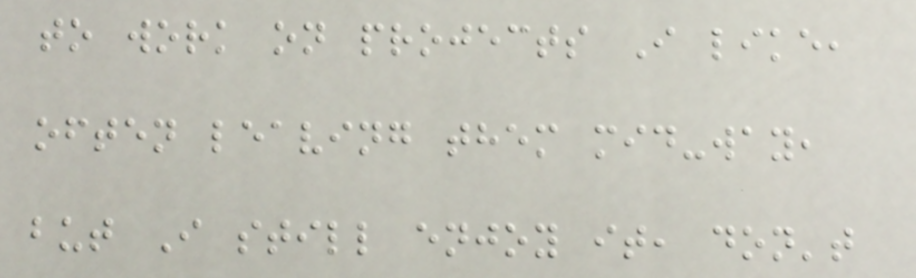to work on projects I like,
often leaving them mid-way,
but I still enjoy it, don't
